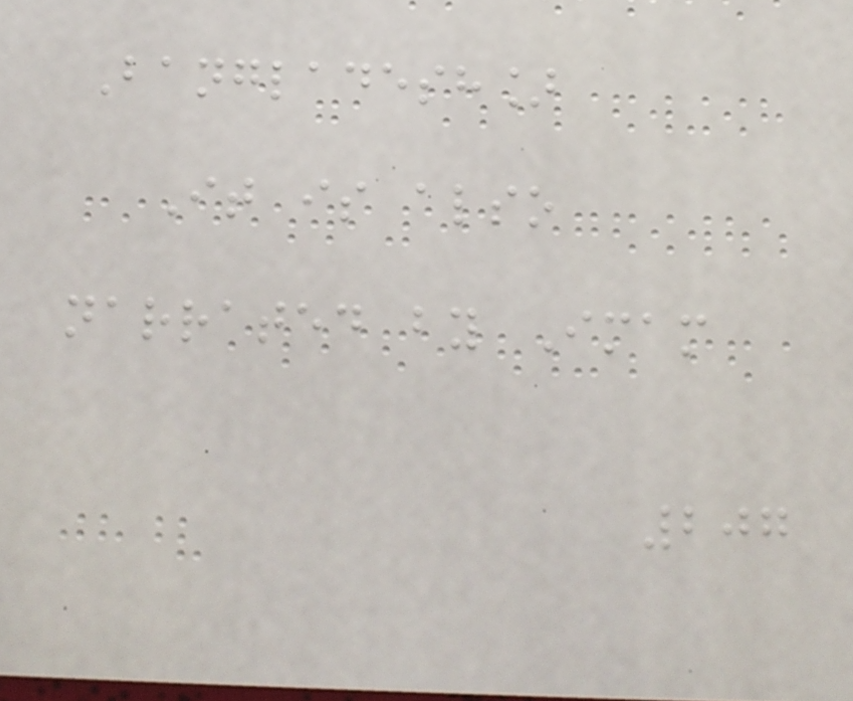Bangladesh]
It is also
narrated by Imam
207
